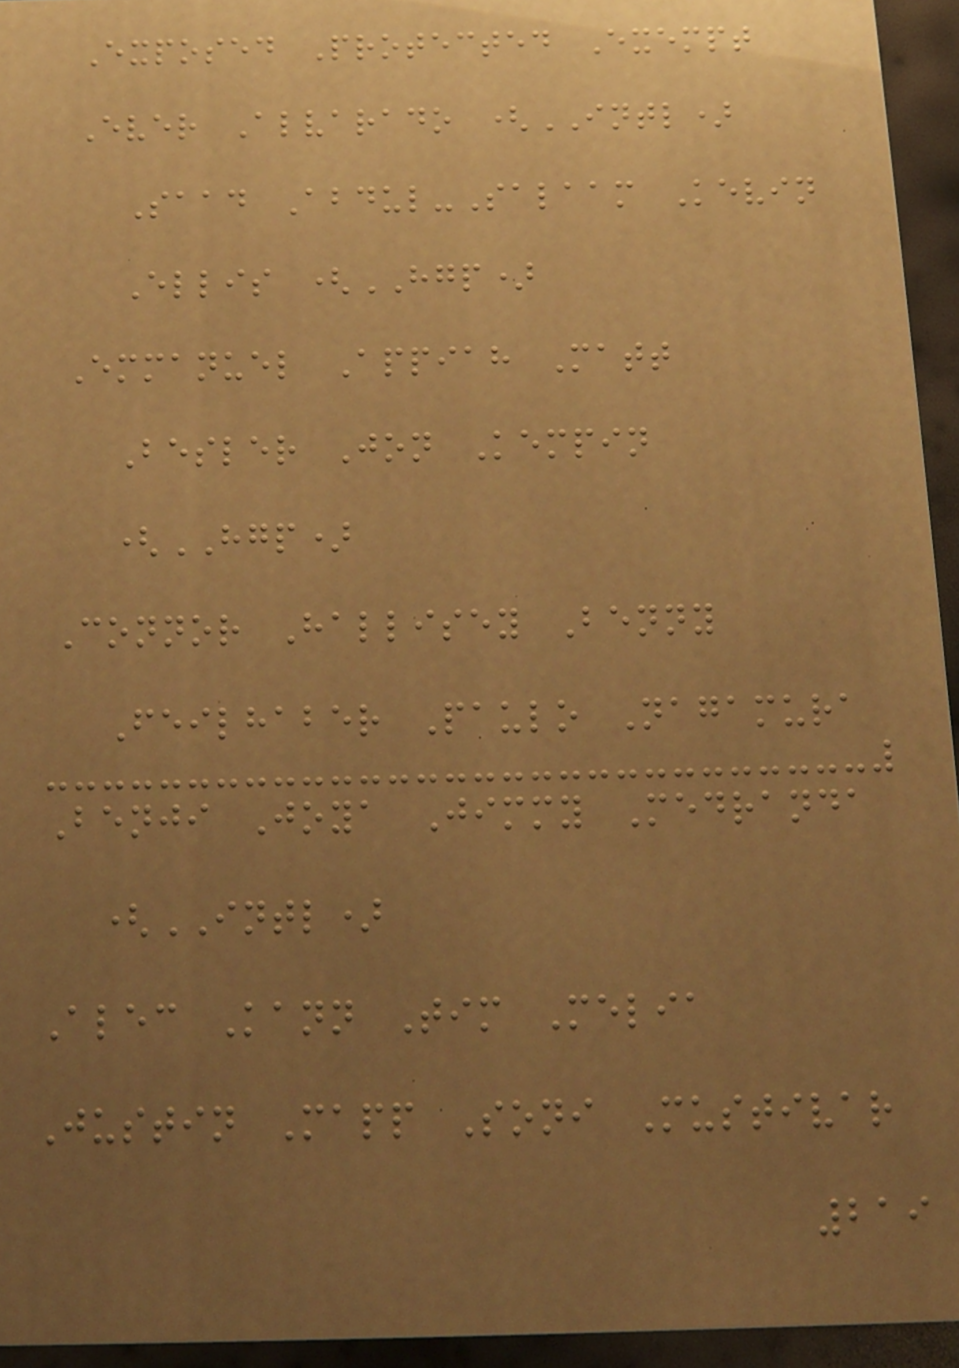Exposed Protected Exempt
Ever Alvarado (INTL)
Saad Abdul-Salaam Kevin
Ellis (HGP)
Emmanuel Appiah Matt
Besler Jon Kempin
(HGP)
Connor Hallisey Benny
Feilhaber Paulo Nagamura
Benji Joya Jimmy Medranda
(INTL)
Alec Kann Tim Melia
Justin Mapp Soni Mustivar
219
